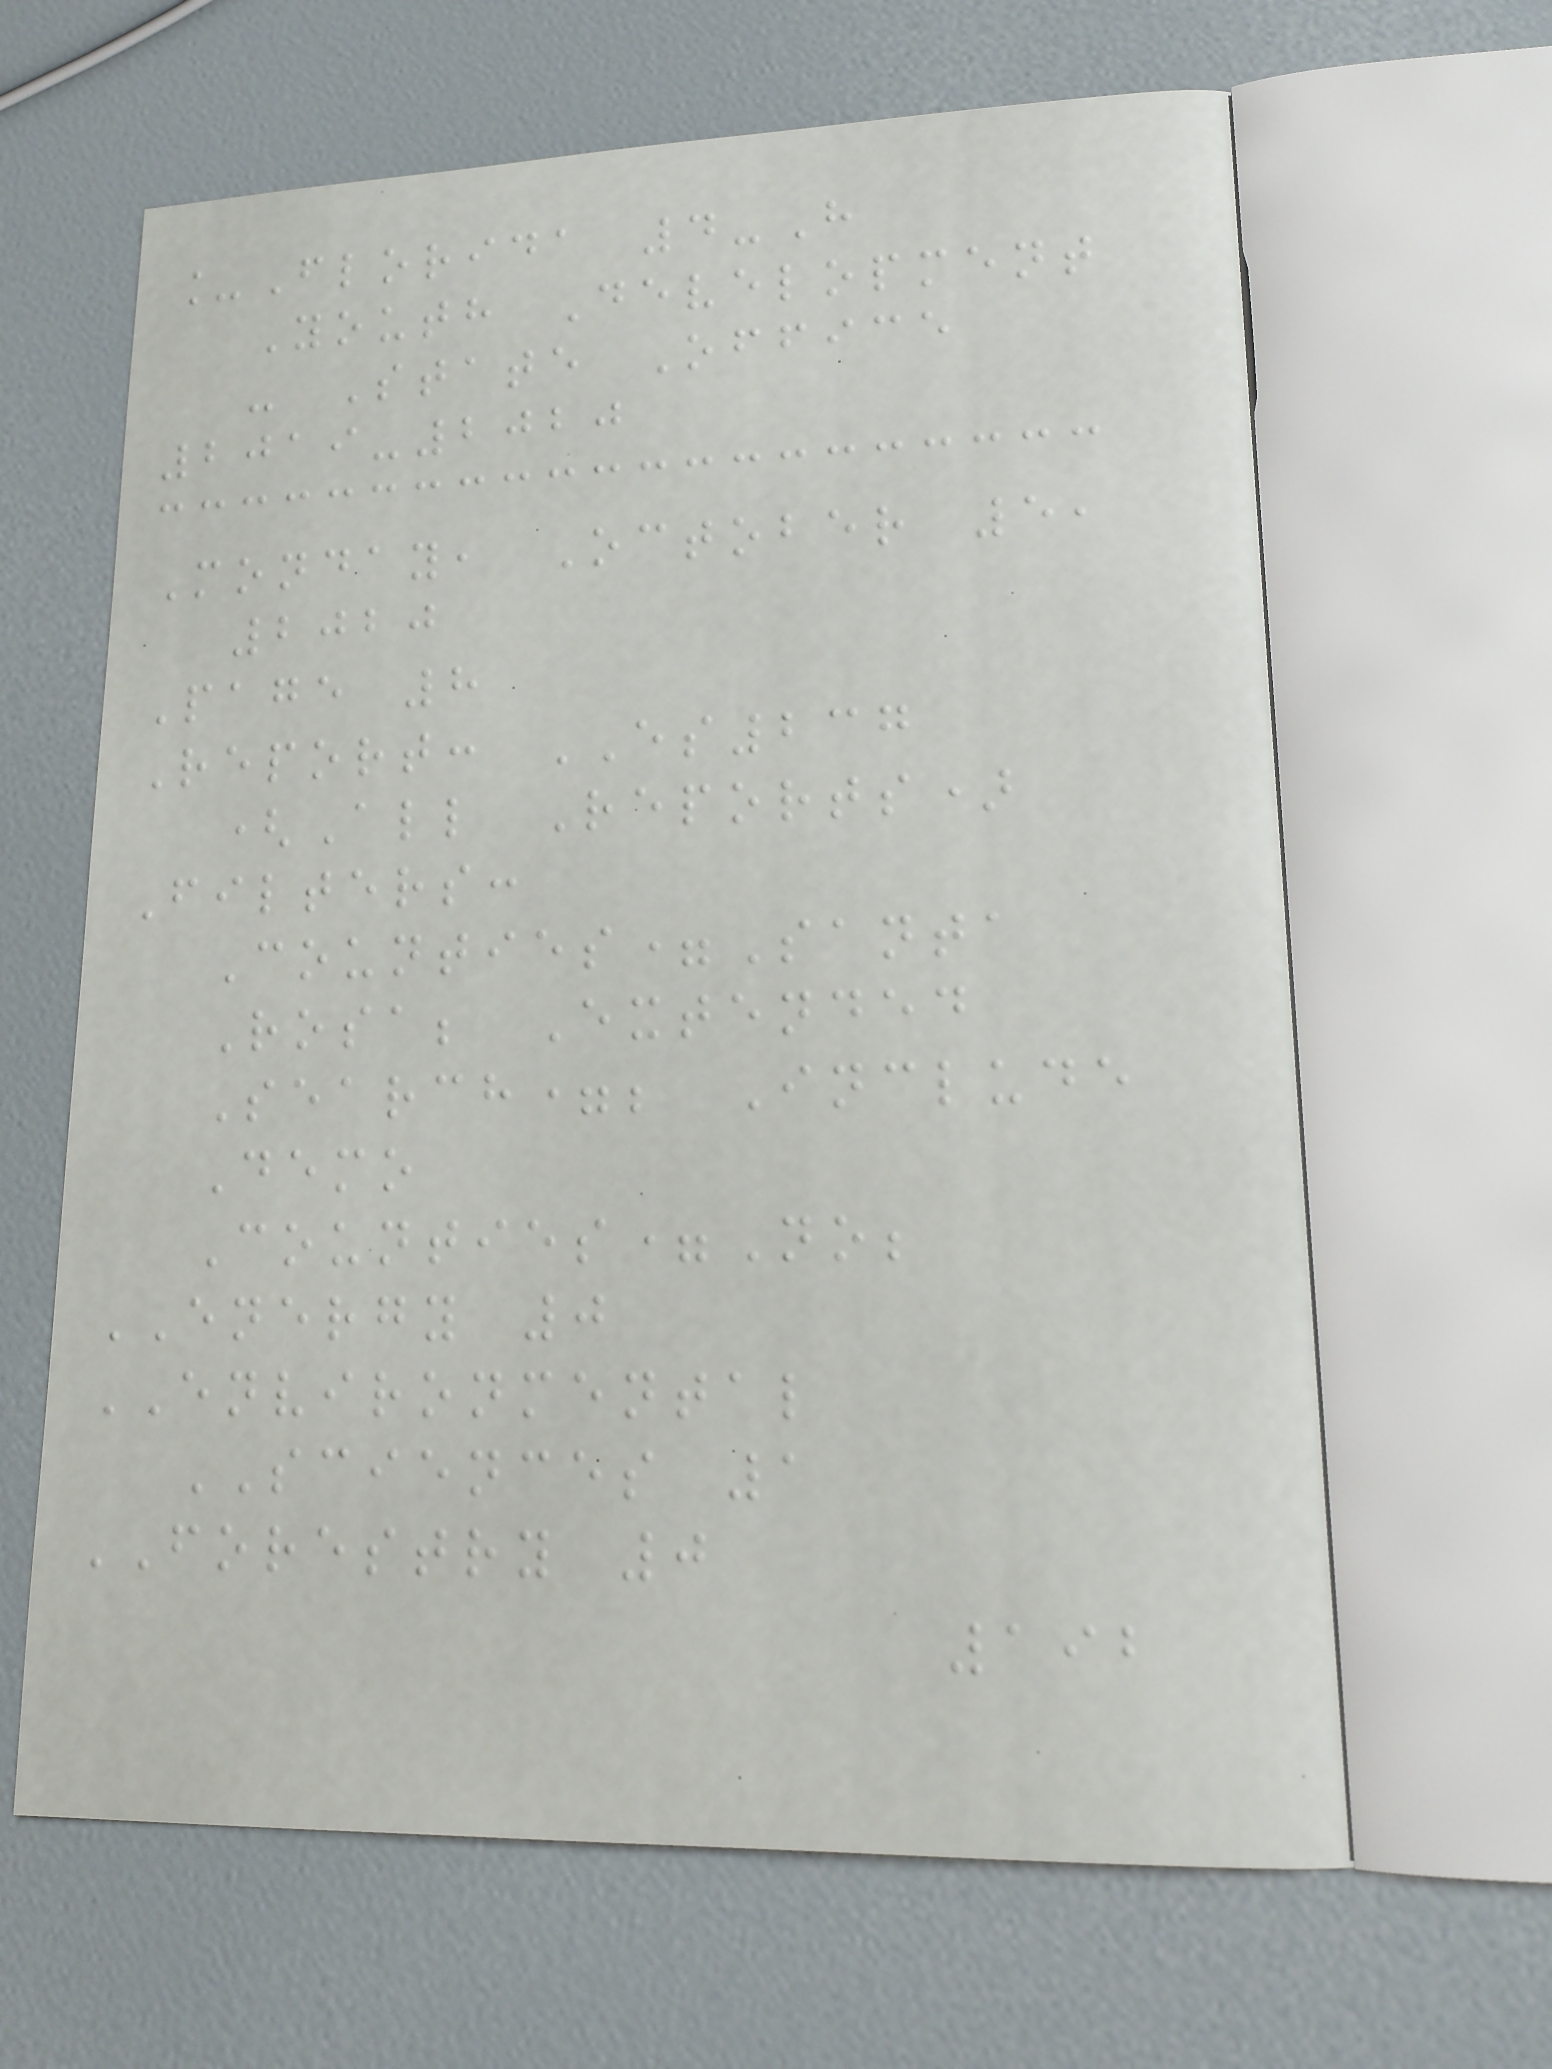_Florida 4-H
Youth Development
- State Office
2019-2020
Monday, October 5,
2020
Page 8
Report: ES237
(All Reports)
Filters:
Counties=Santa
Rosa; Extended
Search=; Include
Demo
Counties=No;
ENERGY 0
ENVIRONMENTAL
SCIENCES 1
FORESTRY 0
192
